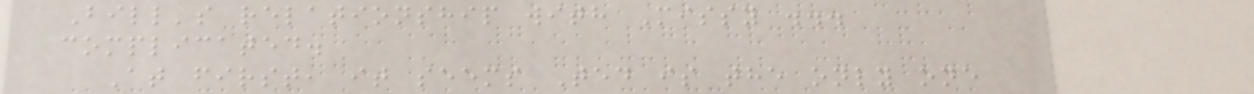Bill's relationship with Missy ...
complicated.
At first, it seems Ted is the only one
